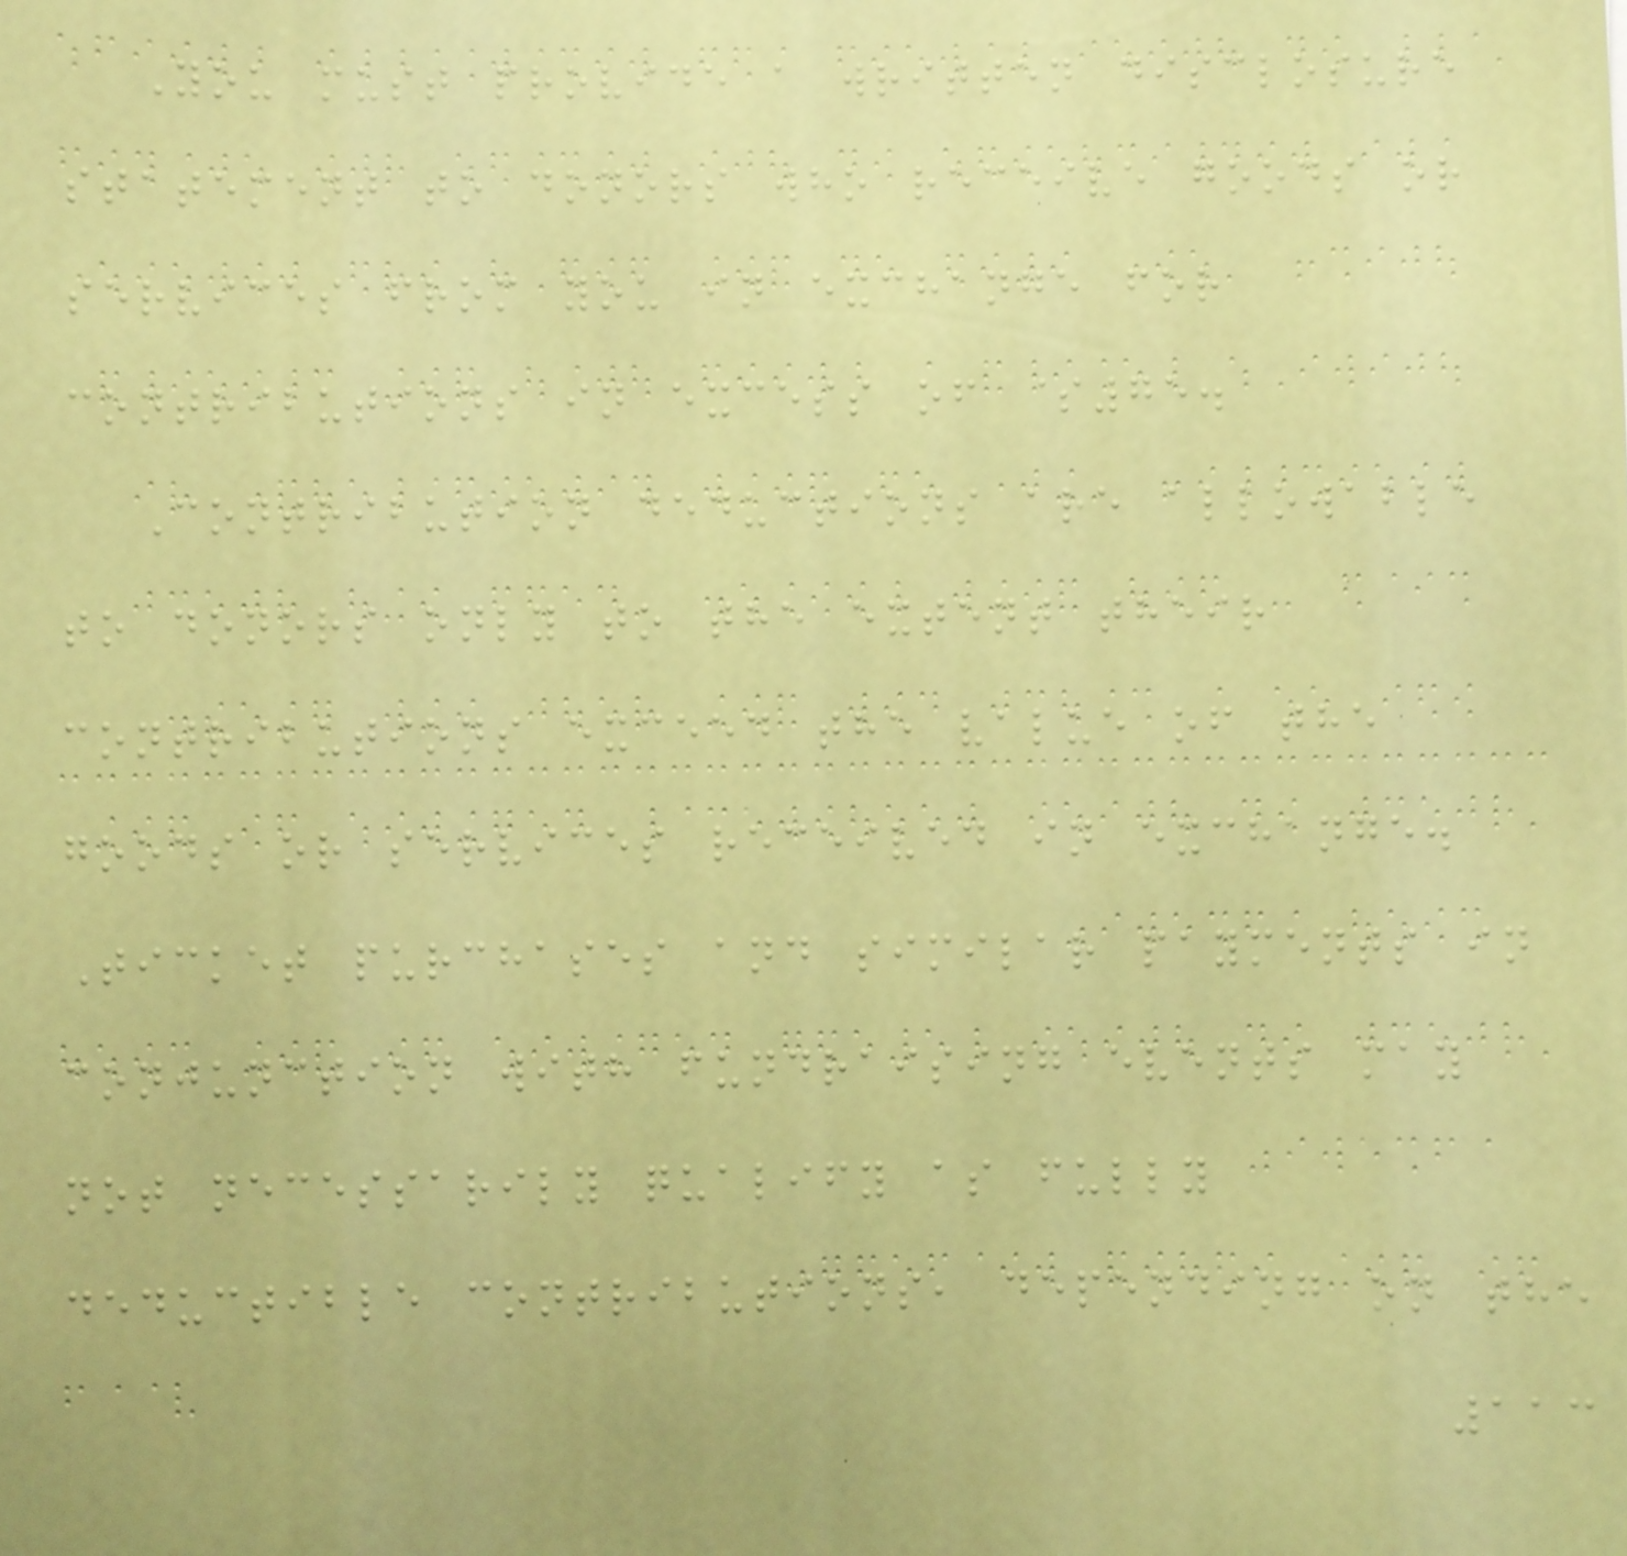You must provide a written disclosure
statement to donors who receive goods or
services from you in exchange for
contributions in excess of $75.
Contribution deductions are allowable
to donors only to the extent their
contributions exceed the value of the
goods or services received in exchange.
Ticket purchases and similar payments in
conjunction with fundraising events may
not necessarily qualify as fully
deductible contributions, depending on the
113
